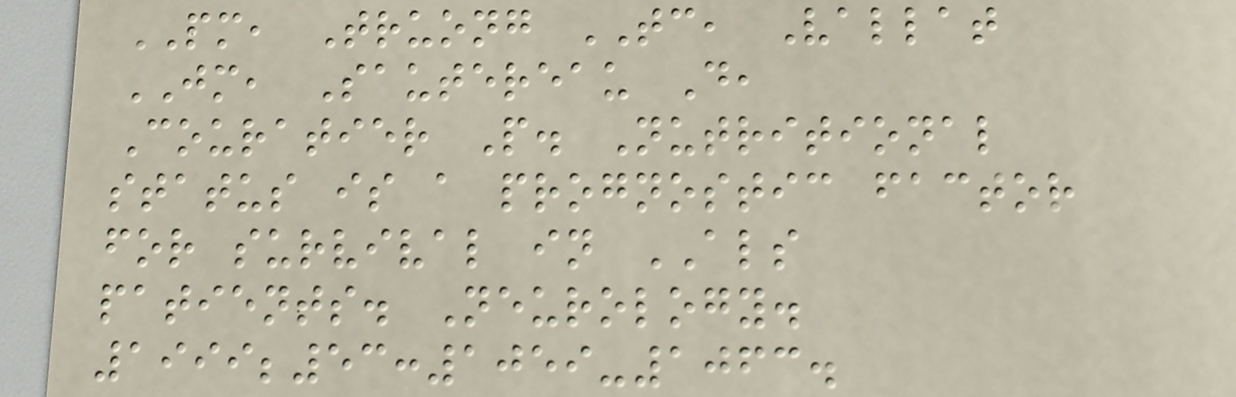PM, Truong TC, Vallat
JM, Sautereau D,
Couratier P. Nutritional
status is a prognostic factor
for survival in ALS
patients. Neurology.
1999;53:1059-1063.
